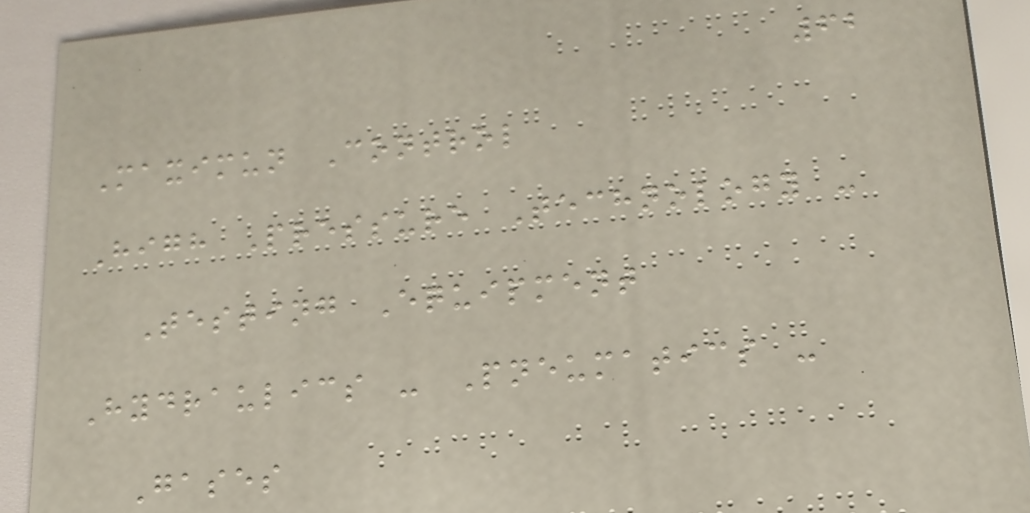62
Maximun Control
High Pressure Technology -
Testing Equipment
Hydraulics - Pneumatics -
Gases
